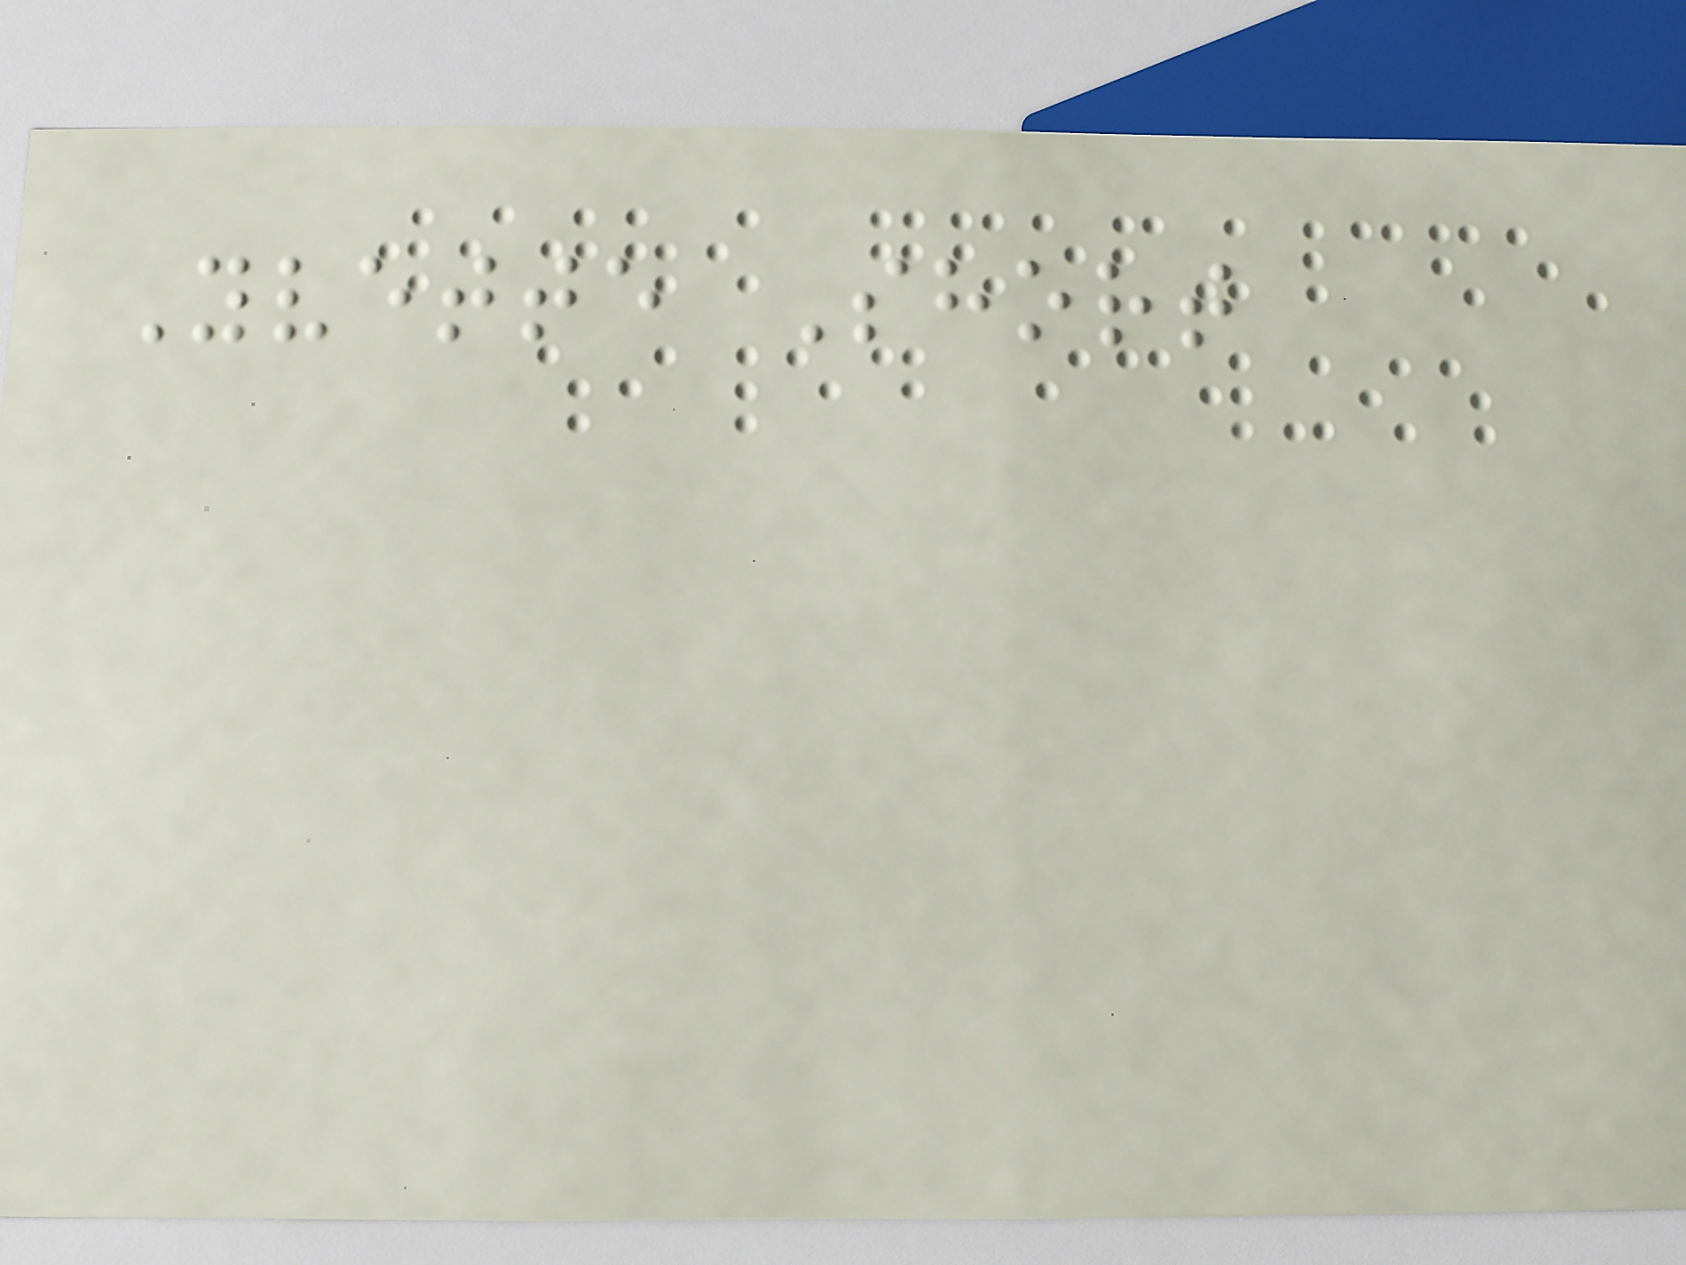Yvette Short
